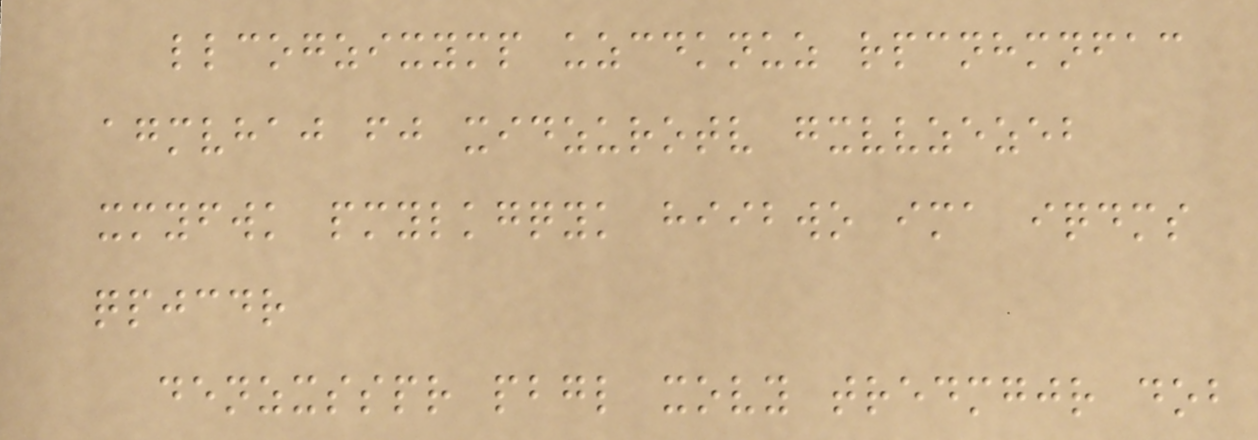llcogzixymp uzcdknuz rpcnhmnfac
agmvhaj fj xidzurotv gxvvzezeb
xmyfwk pmylkgqyk hiibwo ima iqdms
qpjcdr
denzxsspr pbgl xovy tredmgjr dob
